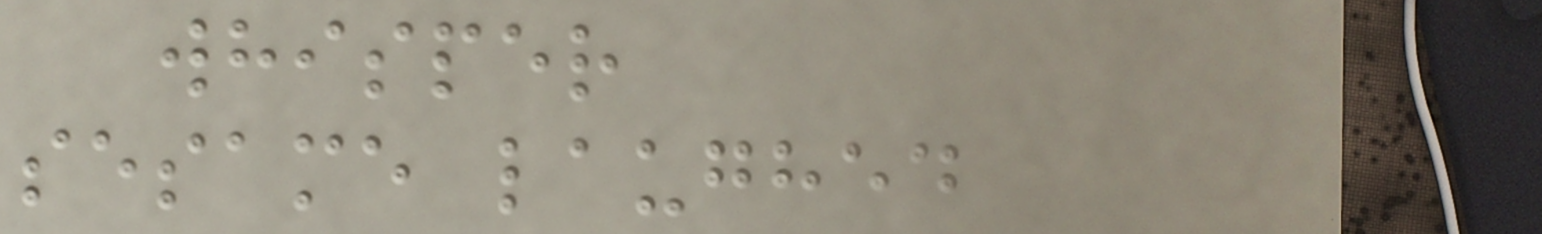whisper
sesame laughed
